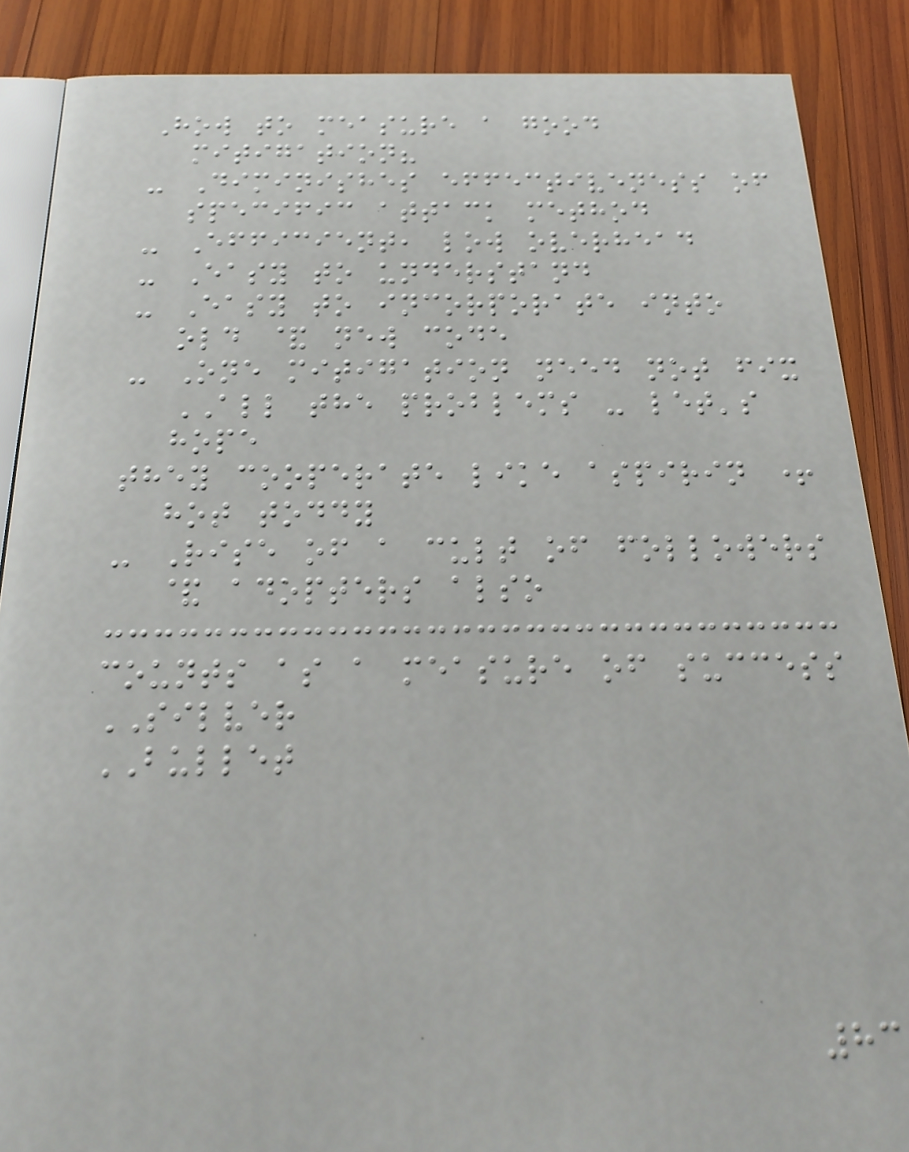How to measure a good
mitigation?
- Diminishes effectiveness of
specific attack method
- Efficient, low overhead
- Easy to understand
- Easy to incorporate into
old & new code
- One mitigation need not fix
ALL the problems - let's
hope
they cooperate like aspirin +
hot toddy
- Rise of a cult of followers
& adopters also
counts as a measure of success
SILVER
BULLET
83
